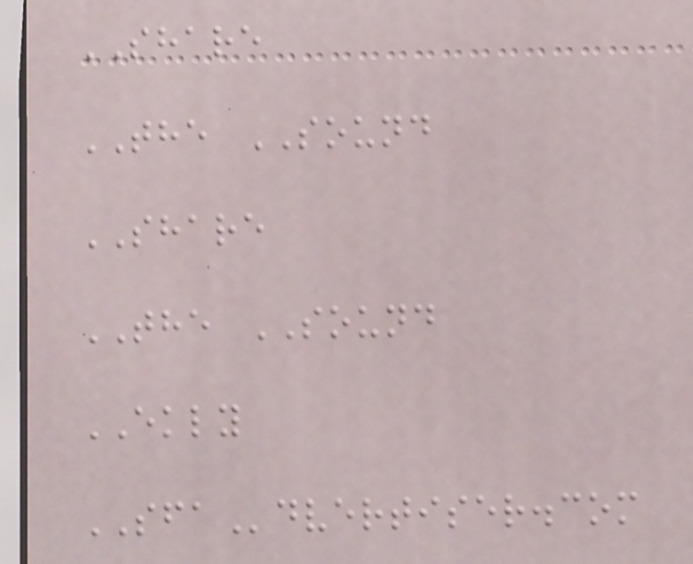SHARE
THE SOUND
SHARE
THE SOUND
EKLY
SFAdvertiser.com
